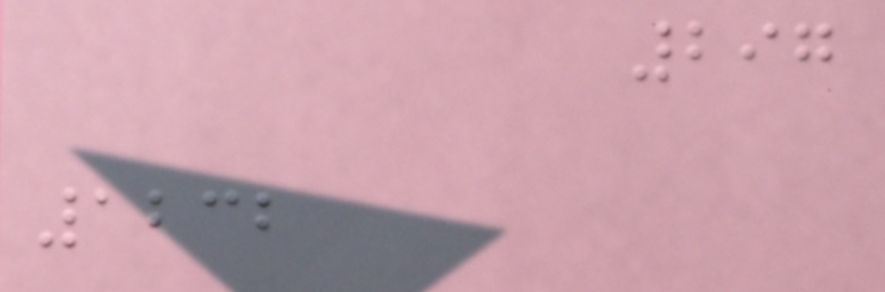297
1232
